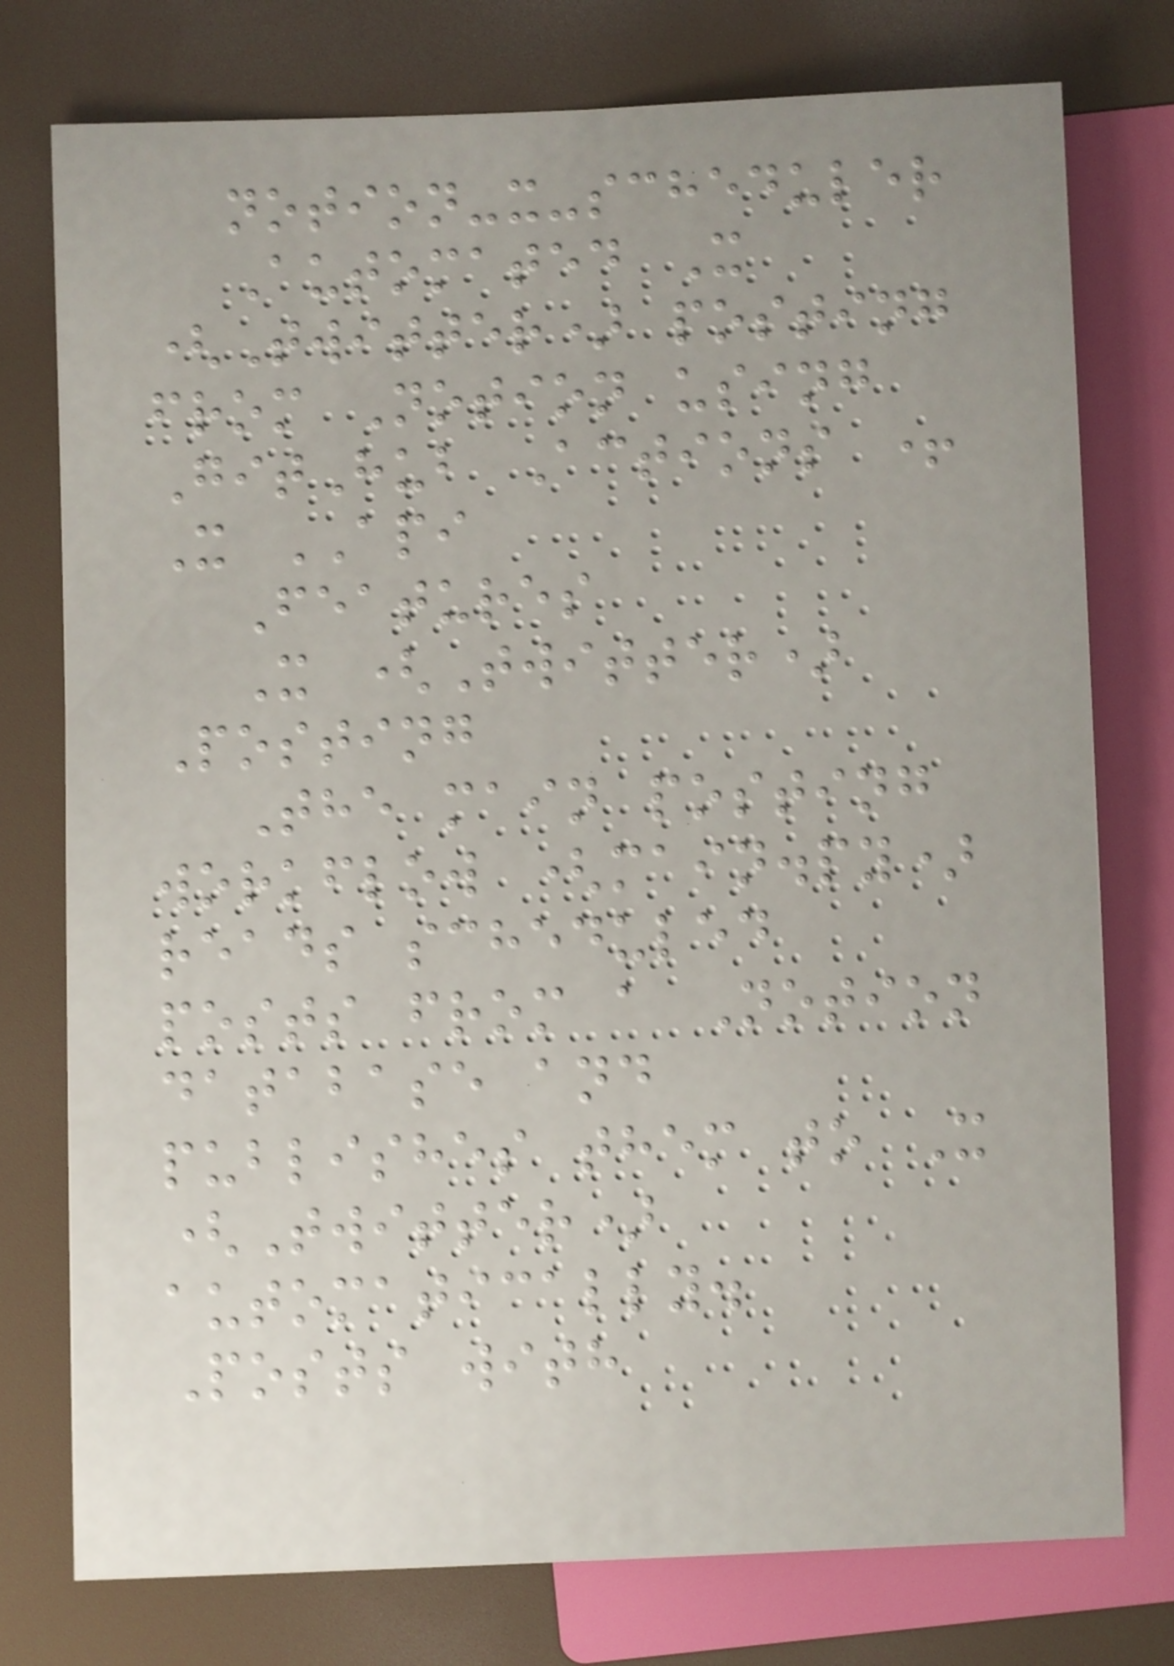notion-x-scheduler
Automated X
(Twitter) posting
from Notion using
GitHub Actions +
X API
Features
X (Twitter)
Posting
The main posting
workflow (main.py)
reads scheduled
posts from a Notion
database and
publishes them to X
(Twitter)
automatically.
Posts with
